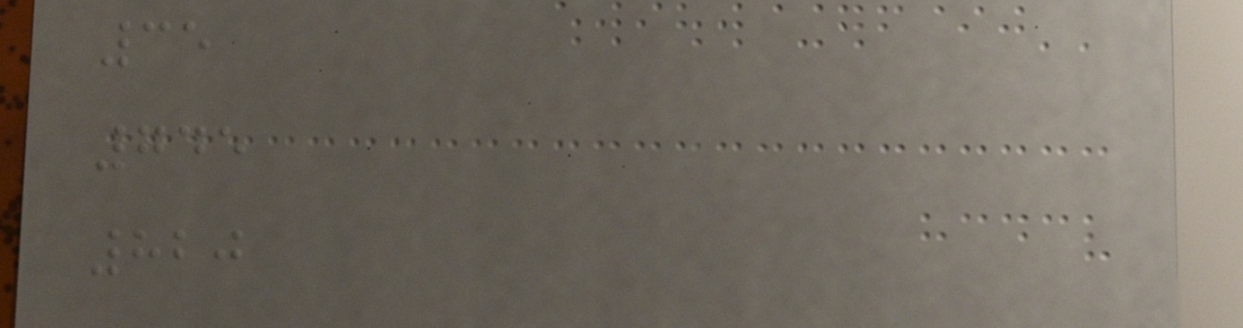35
745
820
